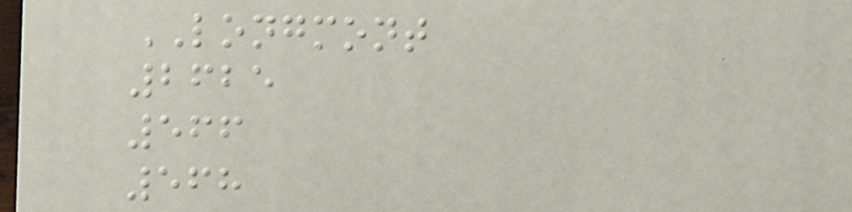LONGMONT
2625
566
568
